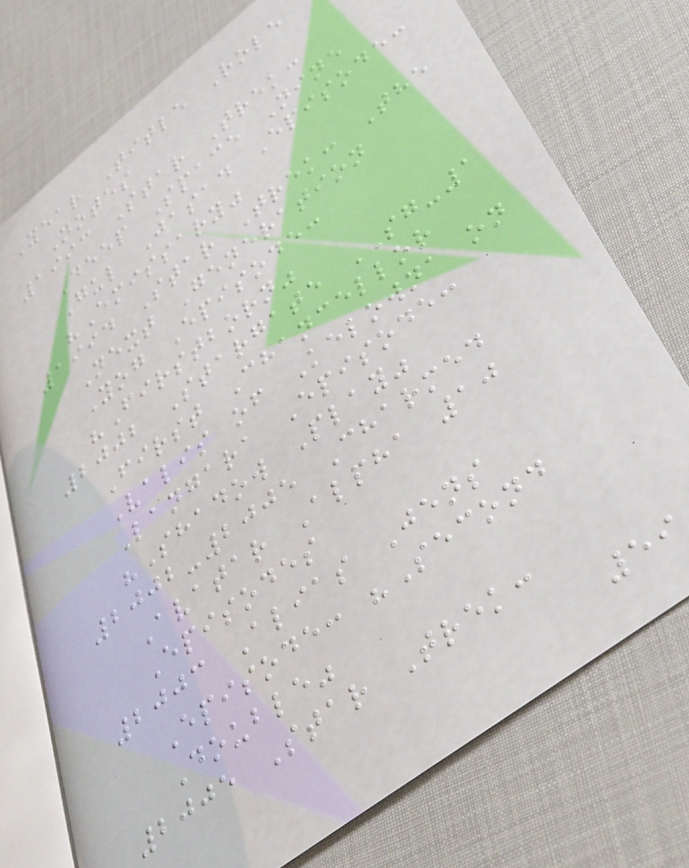Year Title Role
Notes
1993 Star Trek:
Deep Space Nine
Gul Jasad Episode:
"Emissary"
1994 Star Trek: The
Next Generation
Yog Episode:
"Firstborn"
2002 Stargate SG-1
First Chancellor
Valis of Kelowna on
Langara Episode:
"Shadow Play"
2002-2005 Charmed
Avatar Alpha 10
Episodes
2003 Alias Jens
Episode: "Second
Double"
2005 Star Trek:
59
